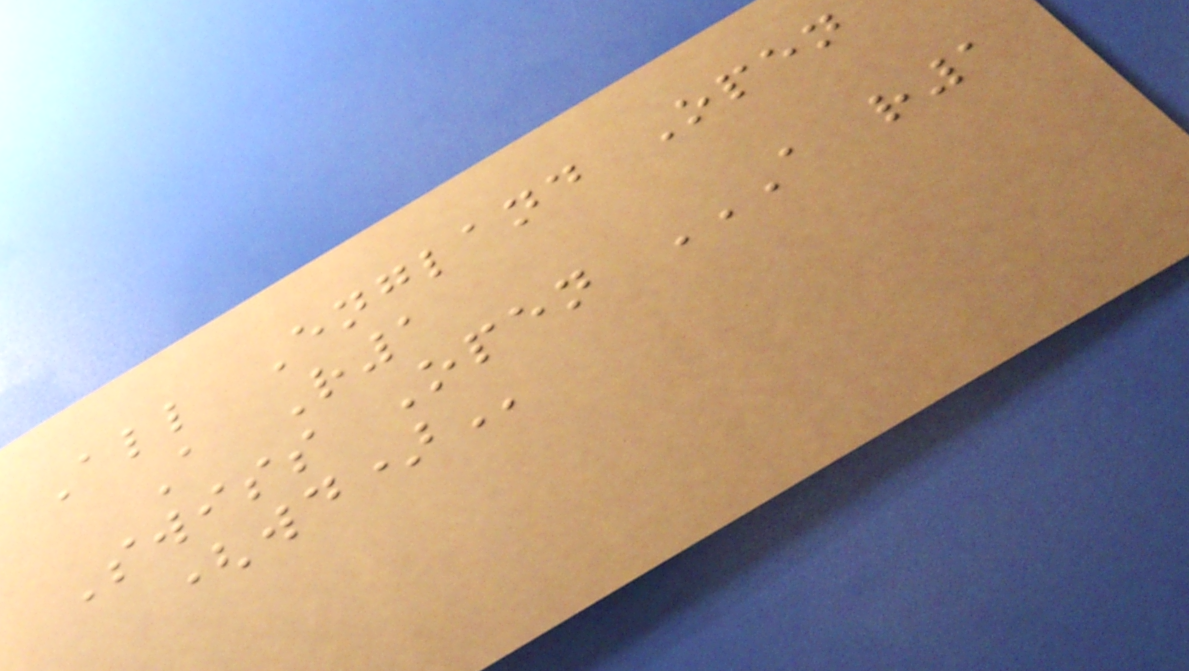All England Open
A R1
Swiss Open A R1
(WD)
